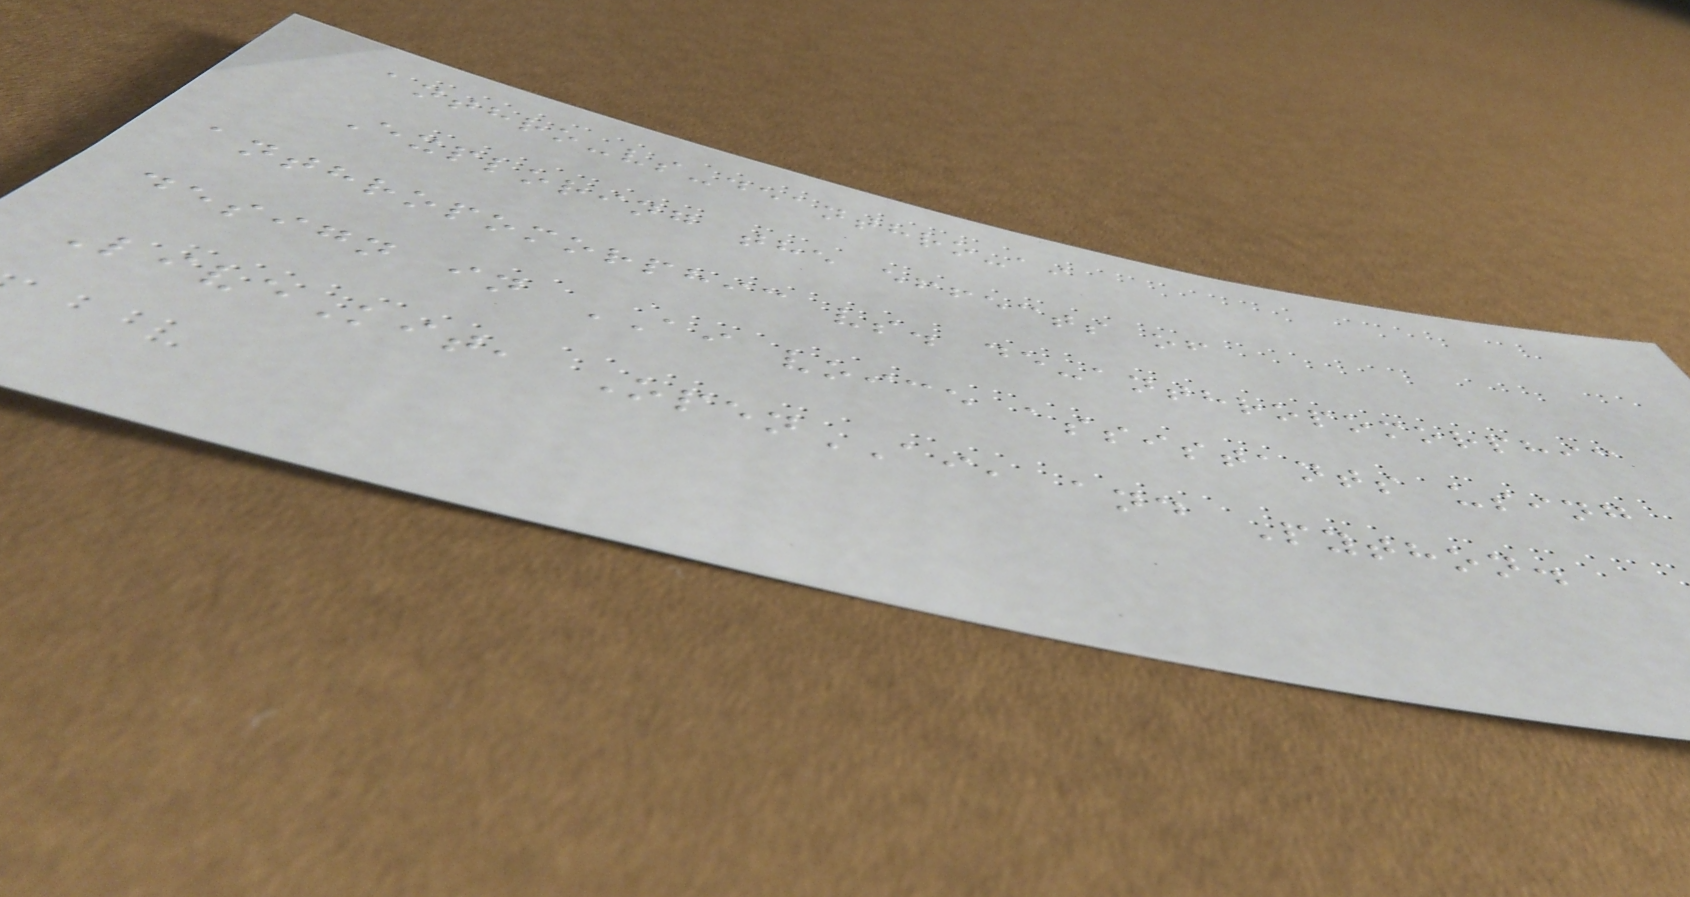anthro-vs-deanthro-ai
Exploring the effects of
anthropomorphic vs. de-anthropomorphic
design in AI voice assistants using
LiveKit, OpenAI, and Python.
